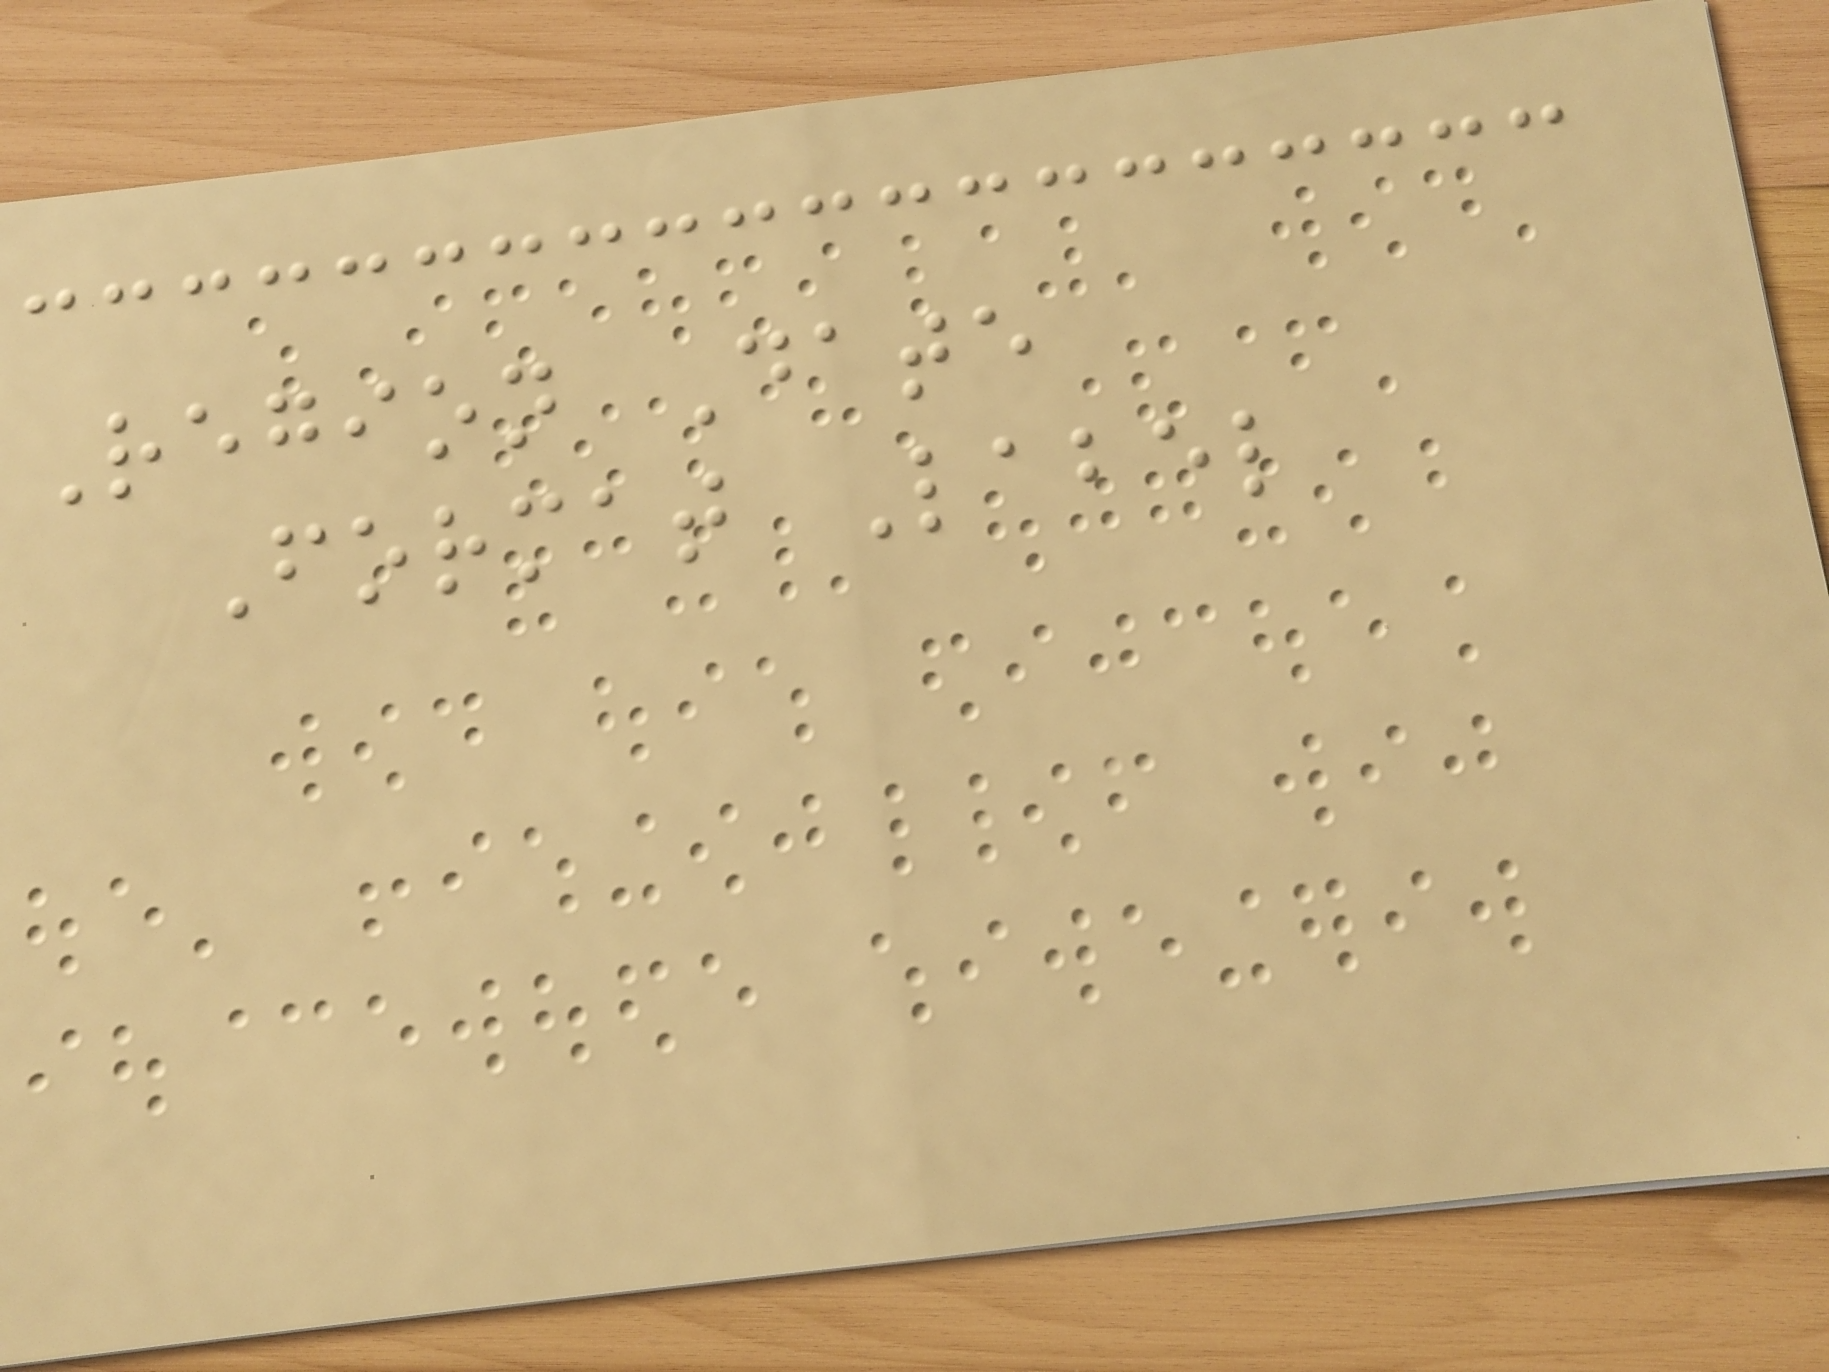Region Date
Format Label
